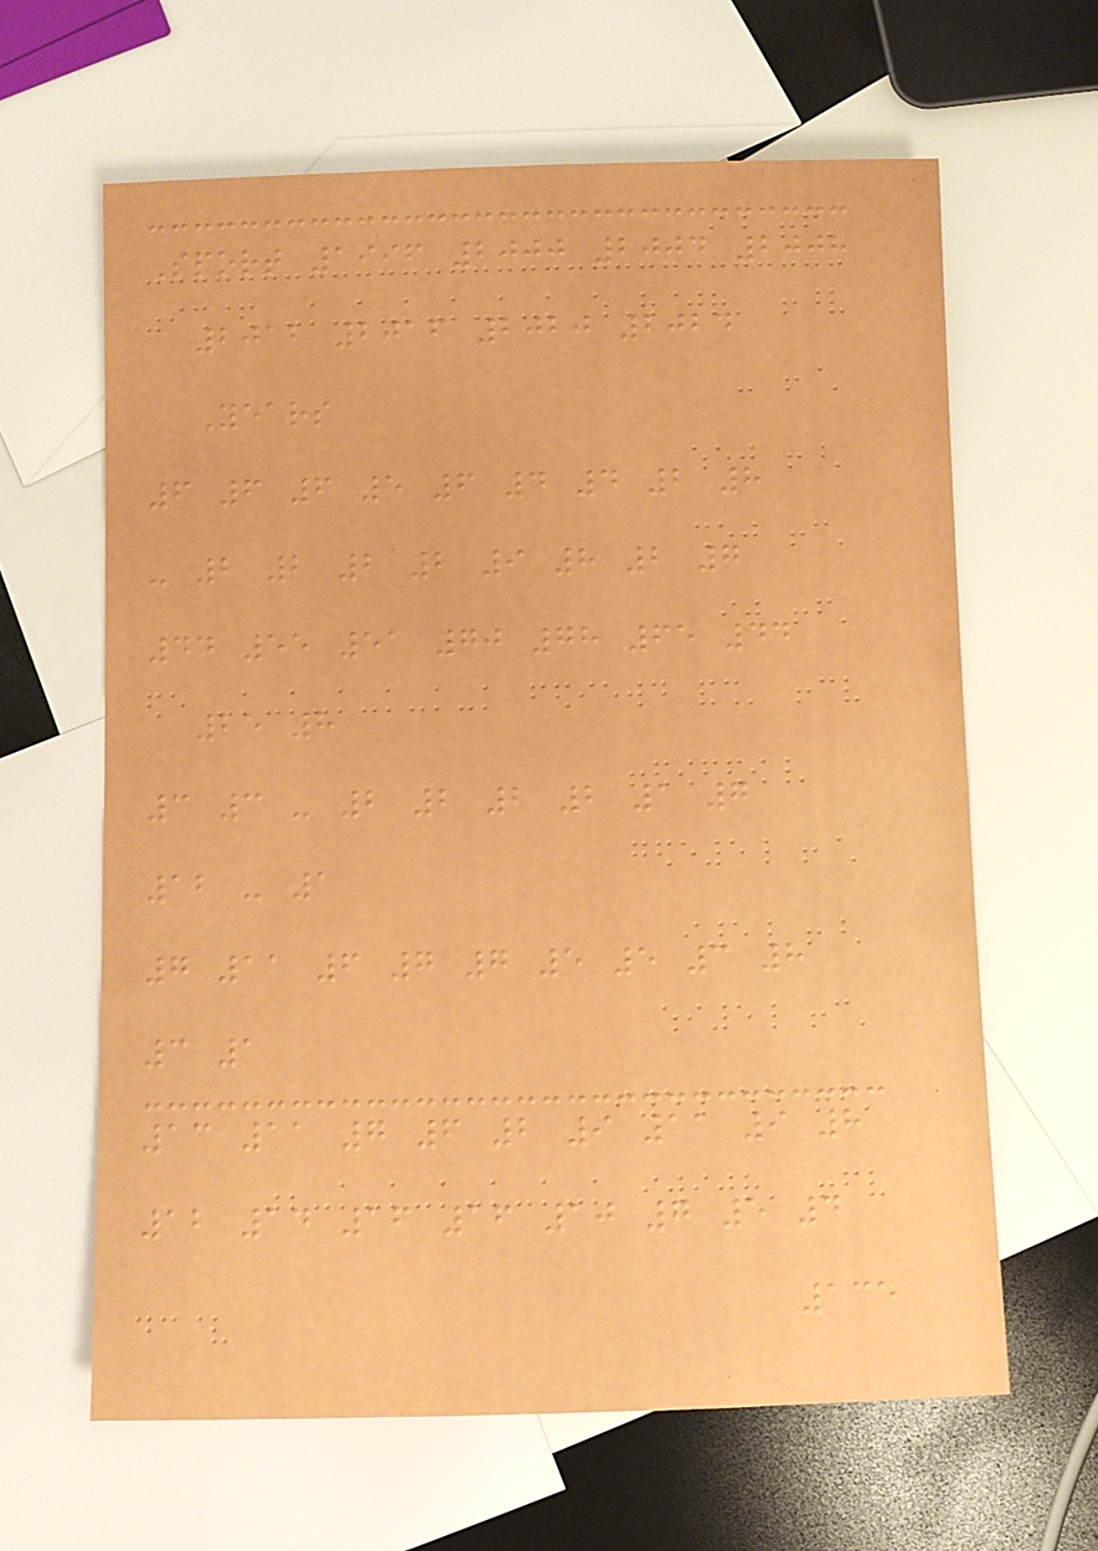Sport 1996 2000 2004 2008
2012 2016 2020 2024
Years
6 6 6 5 6 4 4 2 8
- 2 2 2 2 9 8 2 7
44 55 51 70 78 65 44
25 8
3 3 - 2 2 2 2 1 7
12 - 1
7 11 6 7 7 5 5 3 8
3 1
13 11 7 6 2 9 11 9 8
12 14 16 16 10 7 5 4
135
